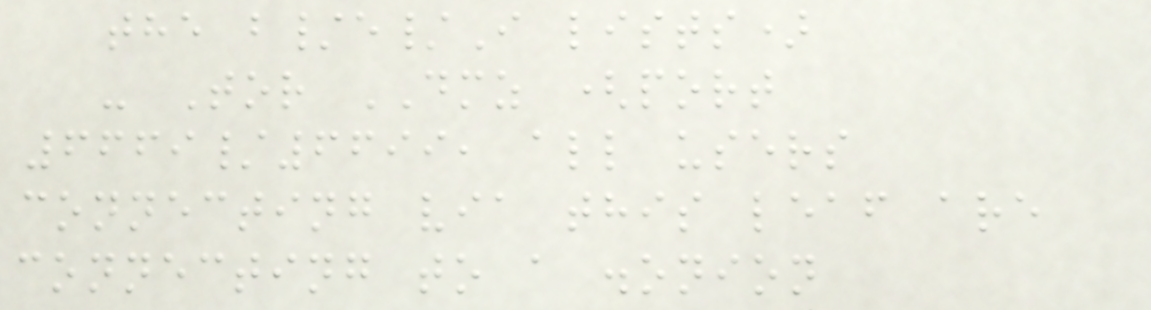the b/e/I lists)
- Tor DMZ (port
6669/6699, all users
connecting via this leaf are
connecting to a .onion
